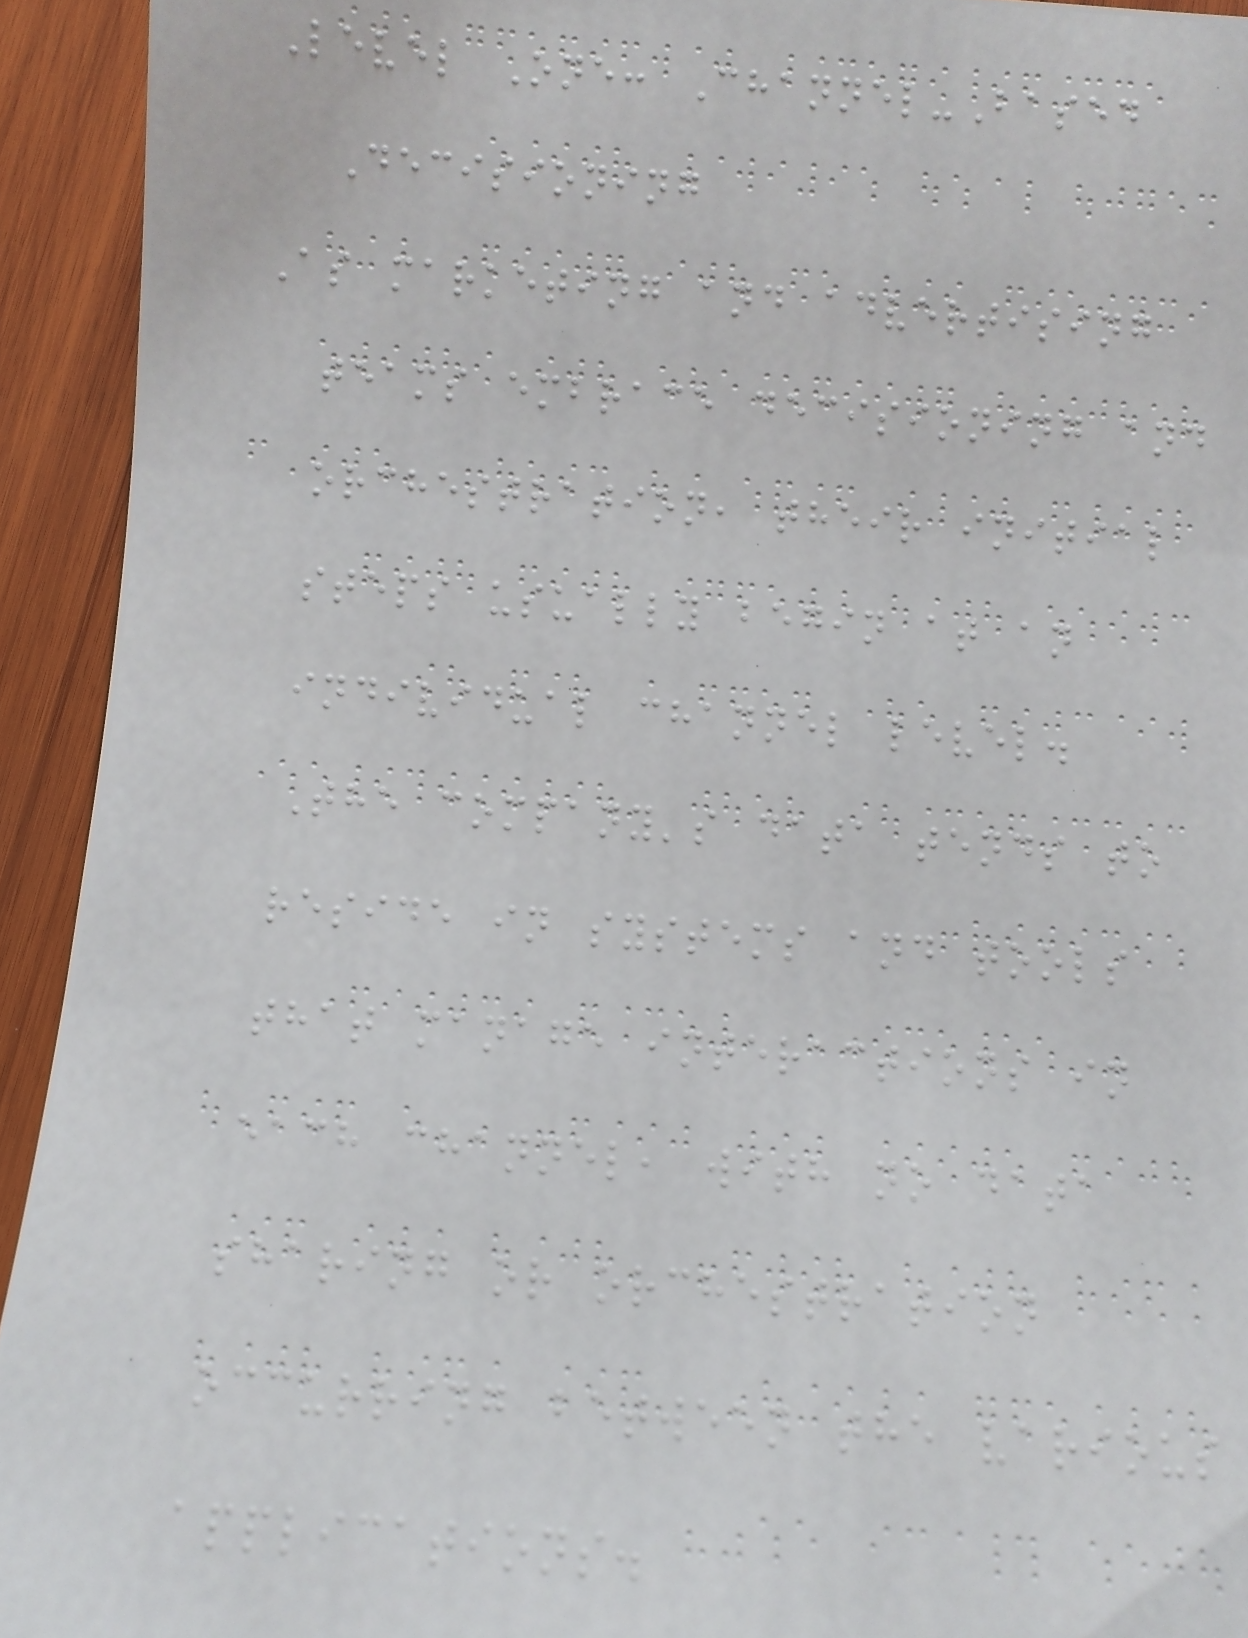Level One: Channel-Based
Decisioning
As marketing and advertising
teams embrace decisioning and
orchestration, their initial
steps usually begin at an
individual channel level.
The company's data tends to
reside in systems and tools
that manage interactions in
each channel, with no data
sharing or orchestration
occurring between the various
applications.
